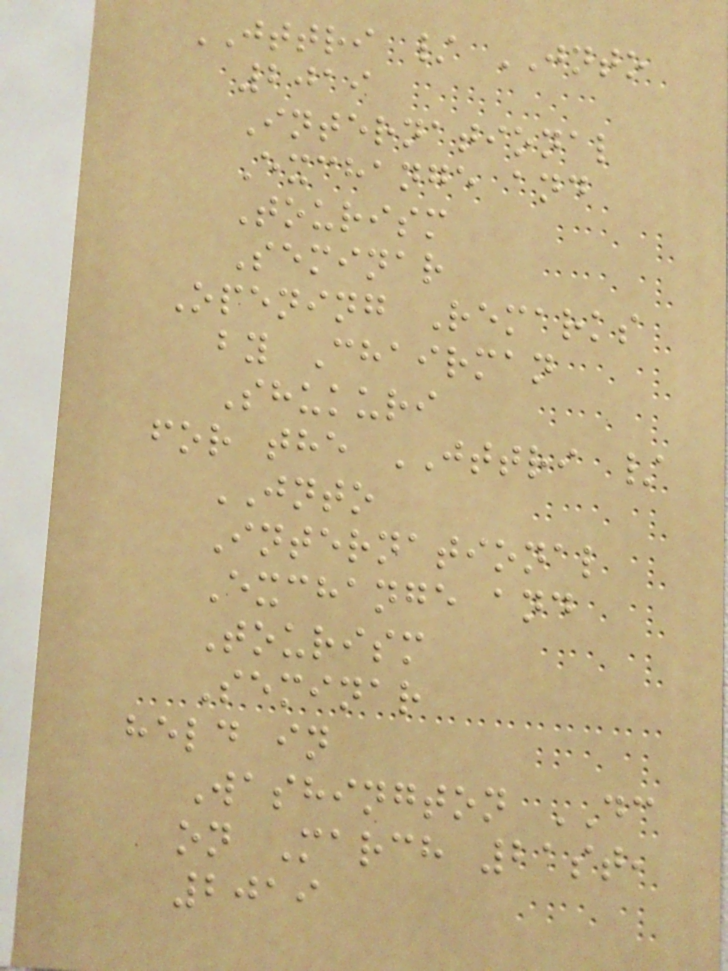JTTRI / JNTO
2019
International
Exchange and
Tourism
Seminar
Opening Remarks
by Chairman
Shukuri
for the JTTRI /
JNTO
International
Exchange and
Tourism
Seminar
held in
Washington DC
on March 21st,
2019
